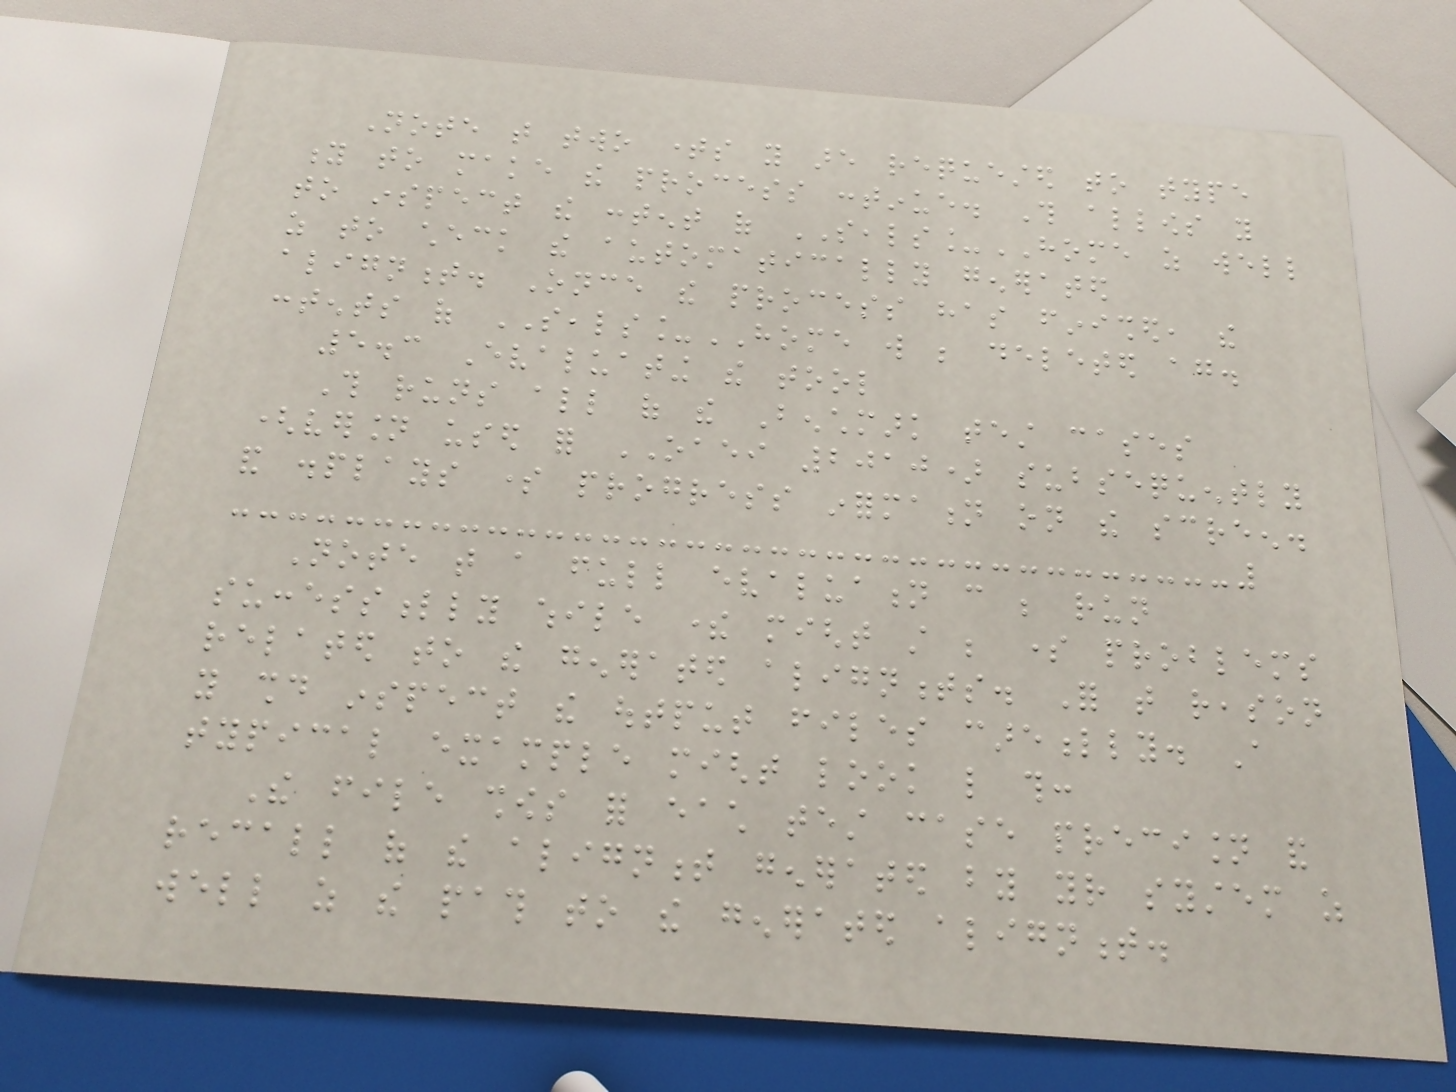Note that two times you are requested to type
y to make the process continue. This allows you
to inspect the content of SEALS_HOME as well
as to check the automatically generated
alignment. Once the process has finished, the
contents of SEALS_HOME will be deleted again.
5.3 Evaluating the tool
This runs all of the Benchmark test cases
(version used for OAEI 2010) subsequently
and displays some progress information on the screen.
Note that a full evaluation can be run
successfully while there might still be some problems
related to the generated alignments. For that reason
you should inspect the output files carefully. A
typical example might look like this:
The file shows for each test case precision and
recall of the alignment generated by your system as
well as the path to the generated alignment.
